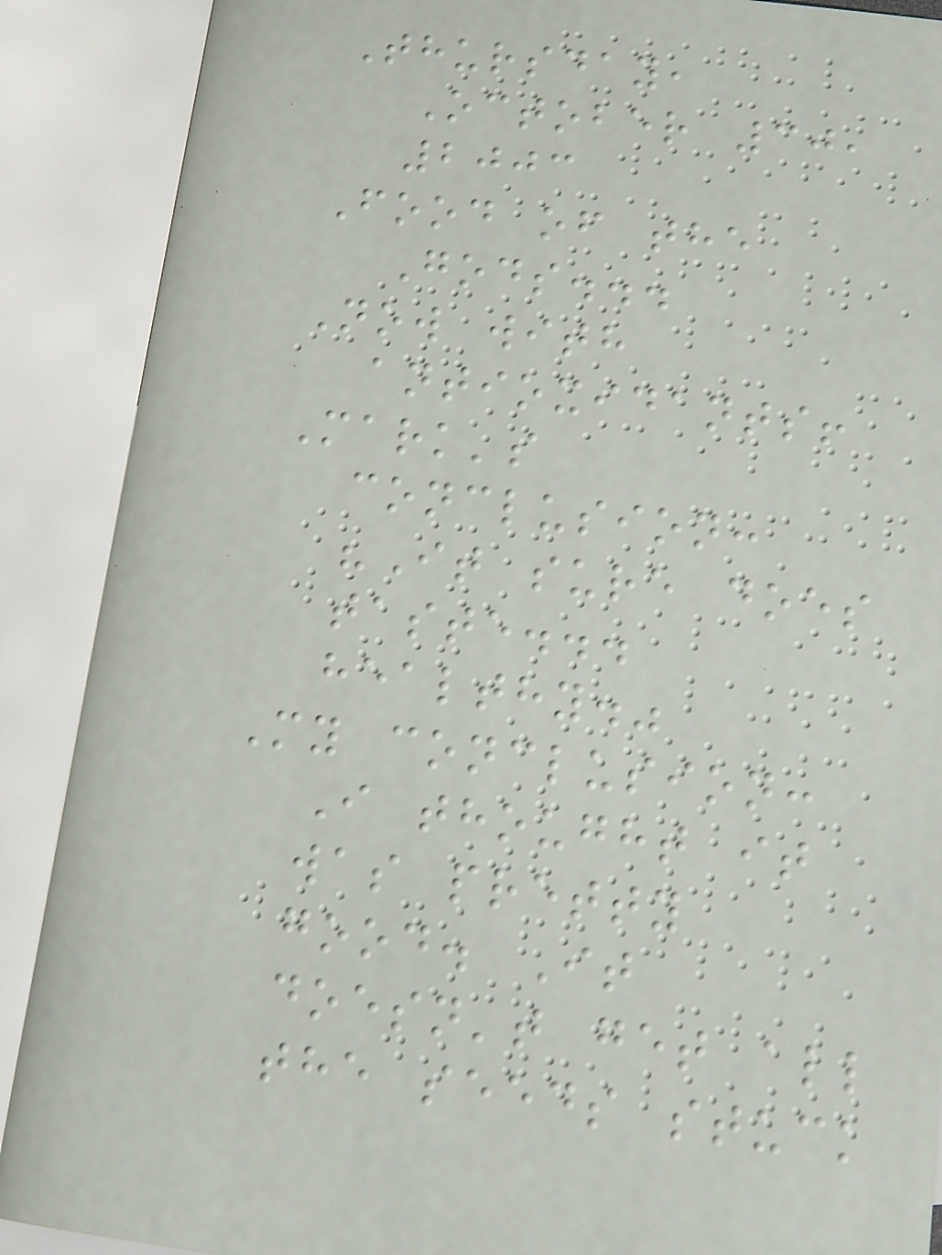Thursday,
October 30,
2003
Food of the
Gods...
Now with
antioxidants!
Mark's
conclusion:
"It sure does
taste...
healthy."
My conclusion:
I thought it
was pretty
good. It
doesn't get all
the seeds stuck
